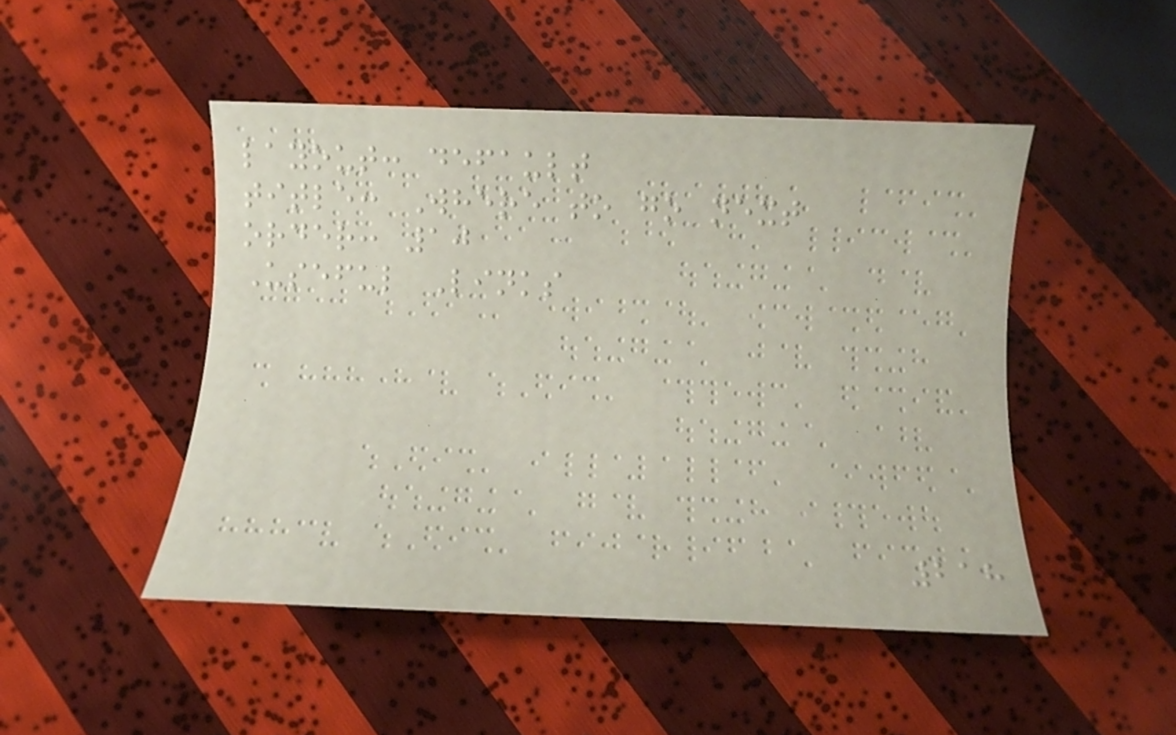layout: default
title: Where to go next
order: 10
Useful Links
218
